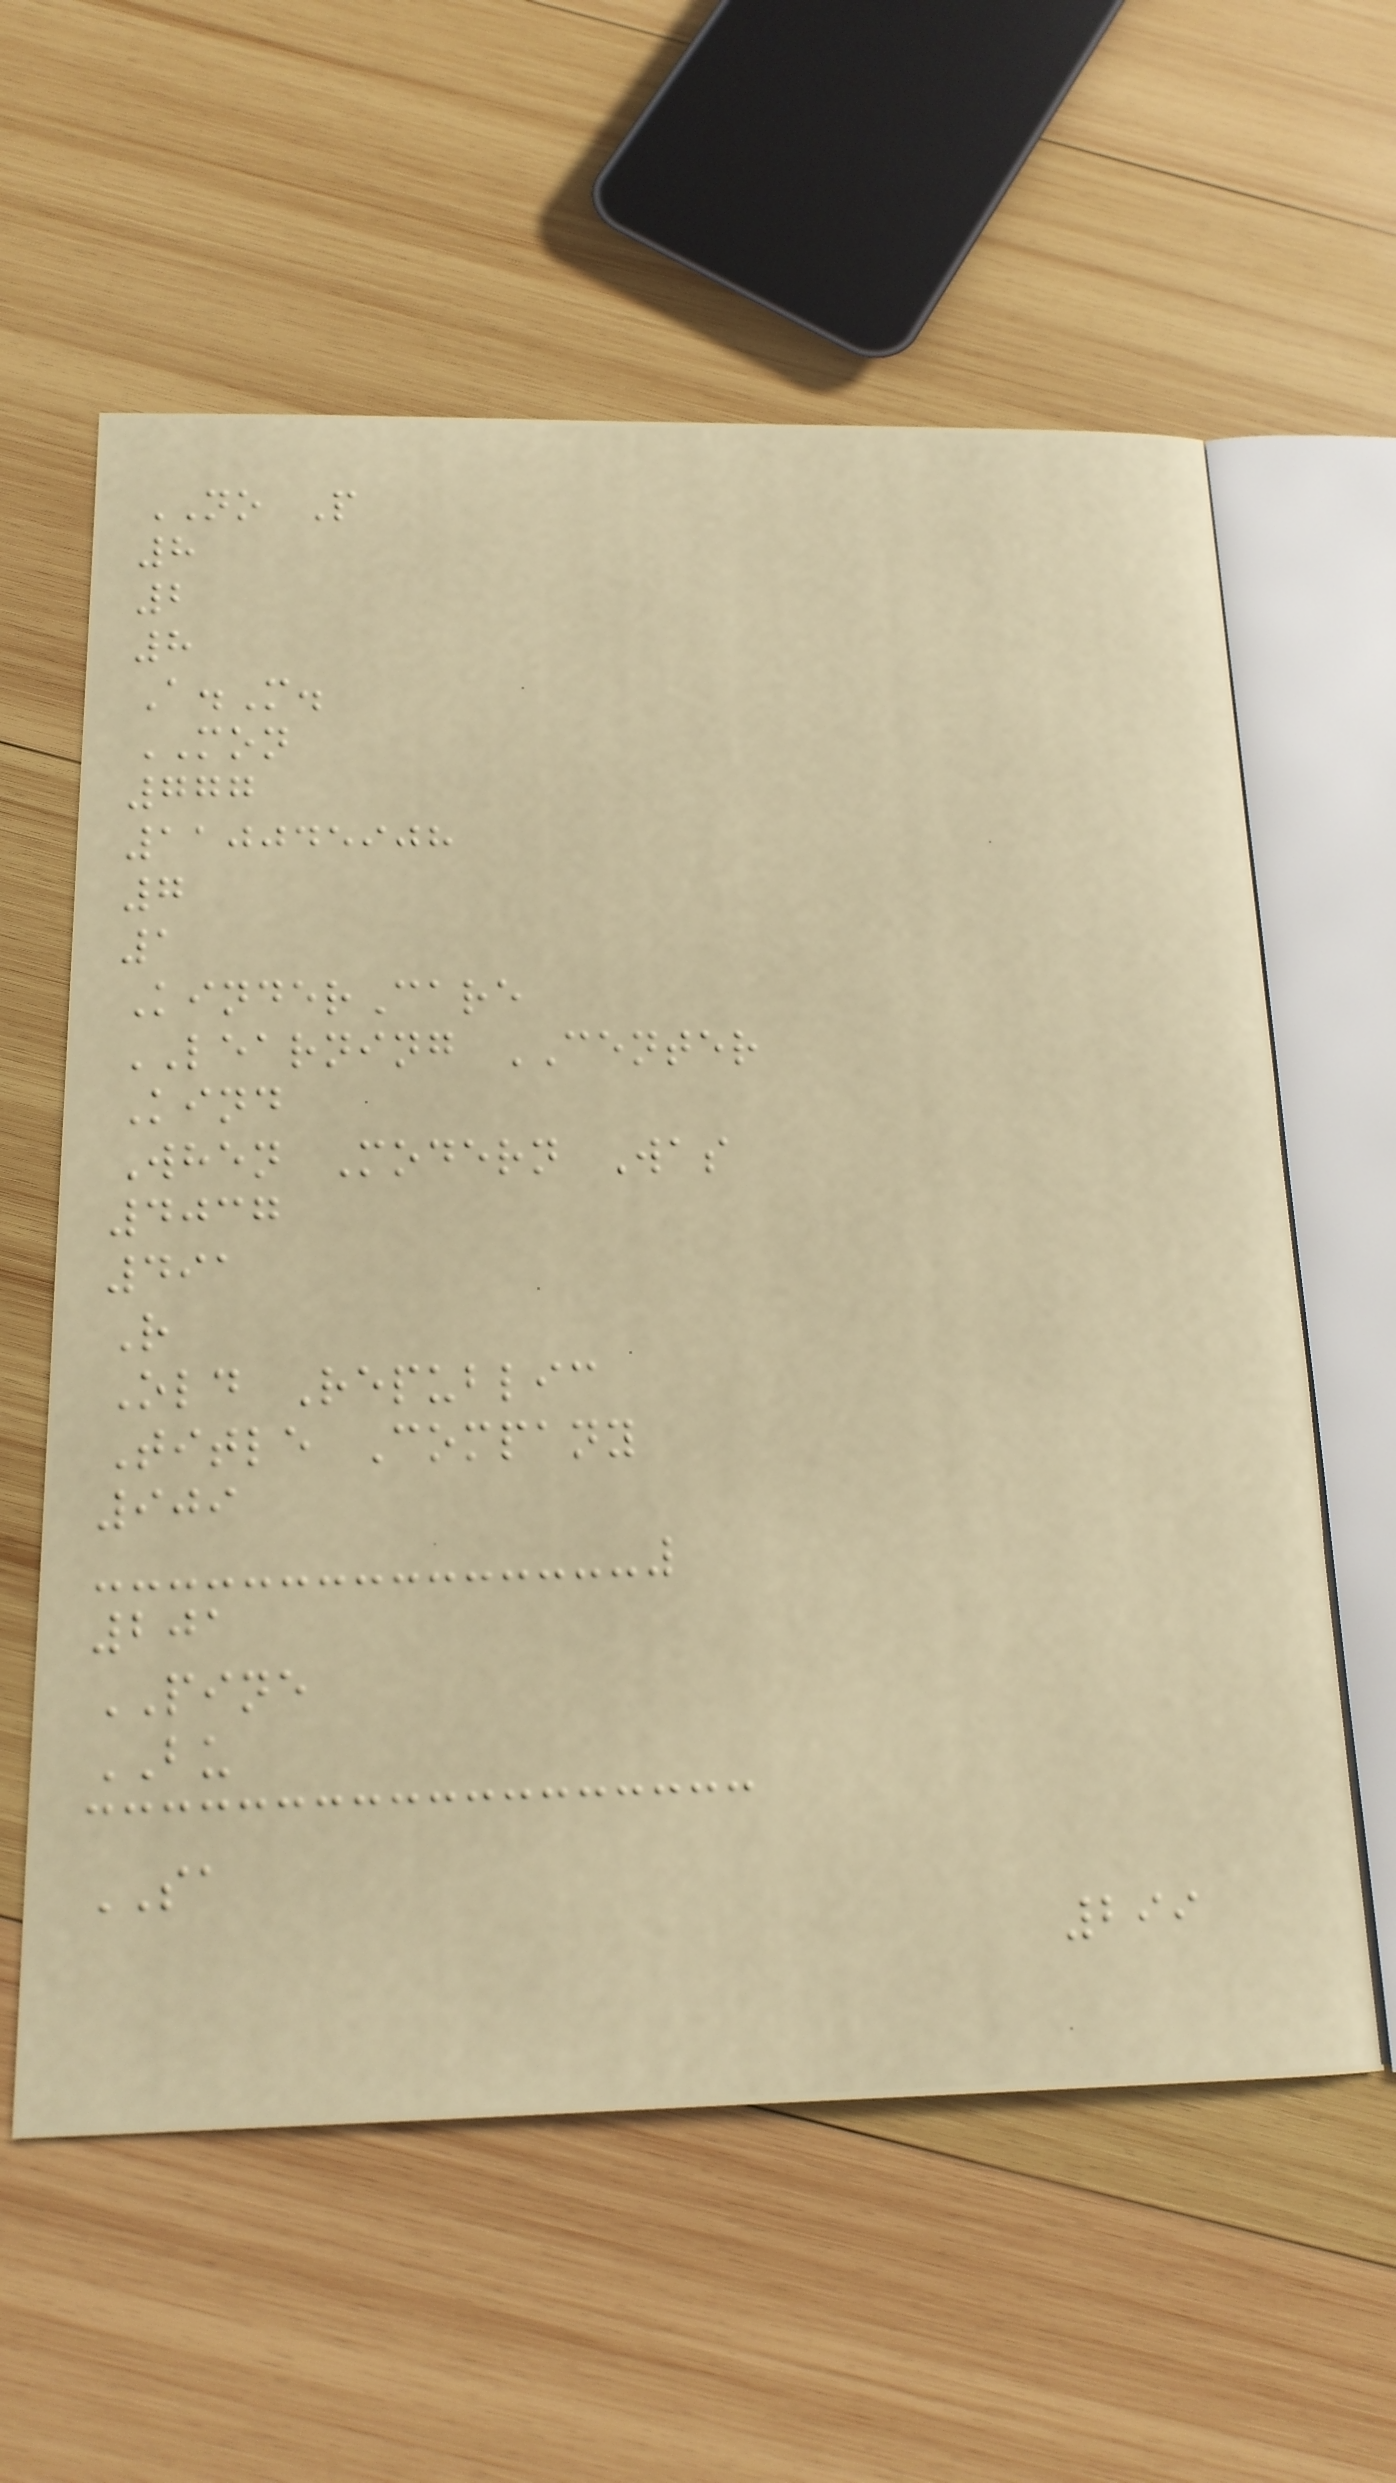NO P
8
2
8
A.M.
MON
777
110045908
7
1
KinderCare
LEARNING CENTER
Kind
When Modern Was
4037
491
R
Old Republic
Title Company
909
201
PINE
BU
SA
299
